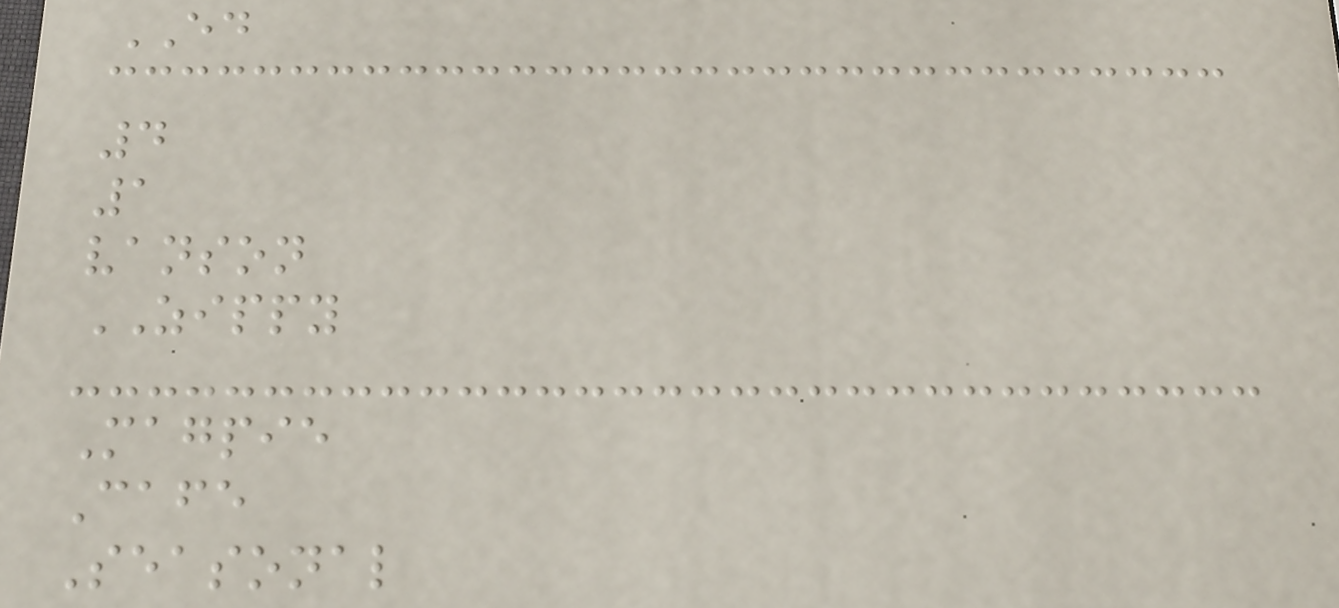ED
4
1
vanson
ZIPPY
Magpie
Cafe
Seasonal
